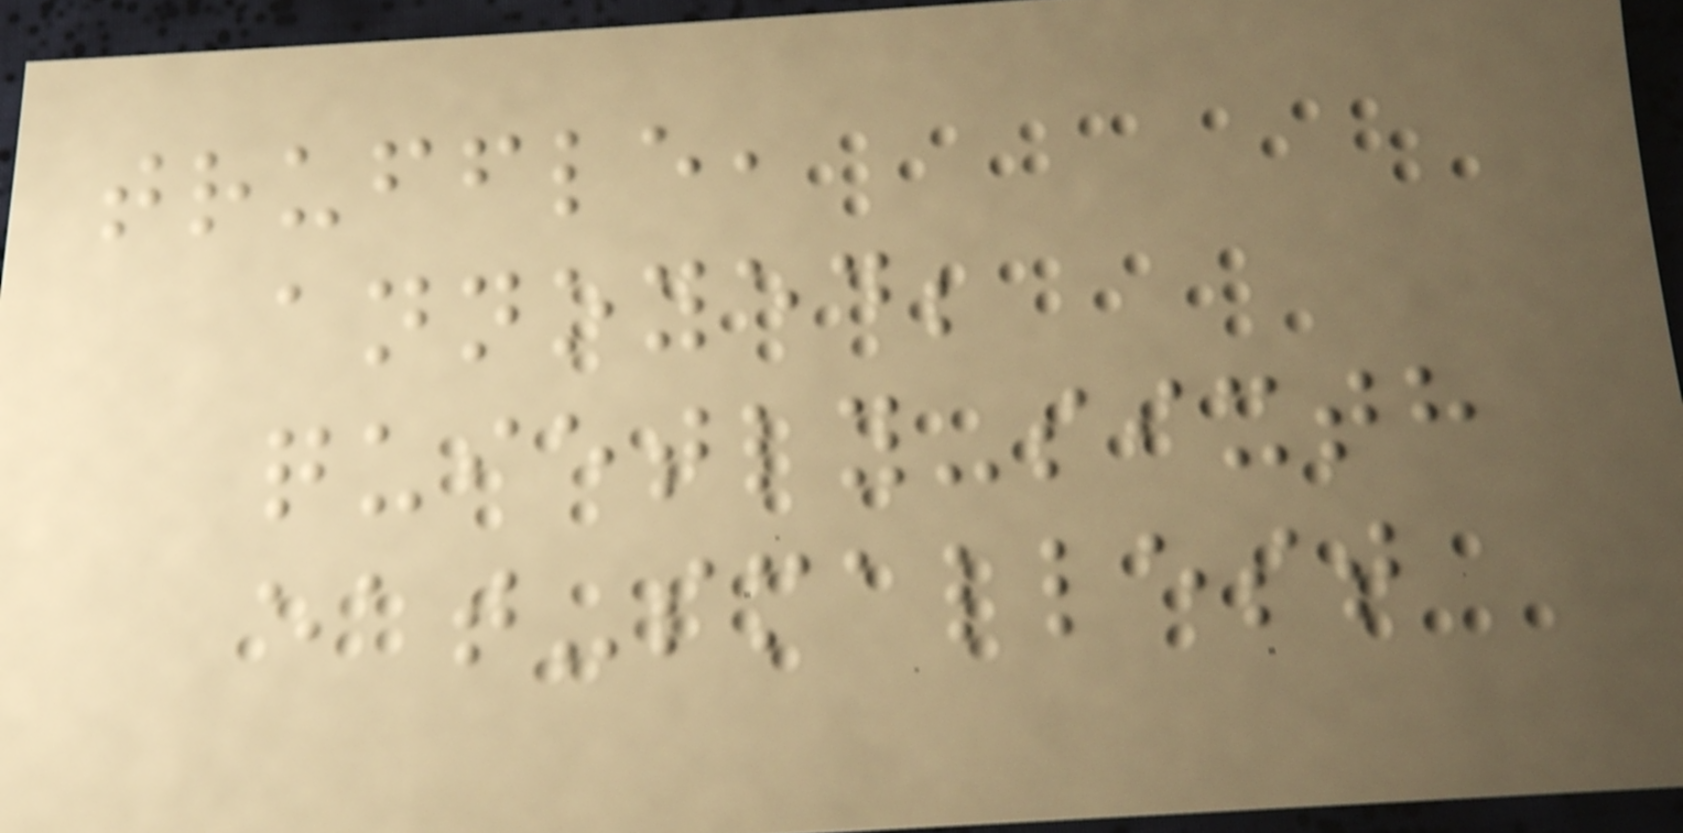truffle,
annoyed;
quietly-sixth
eat-smallest
